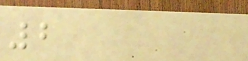2
